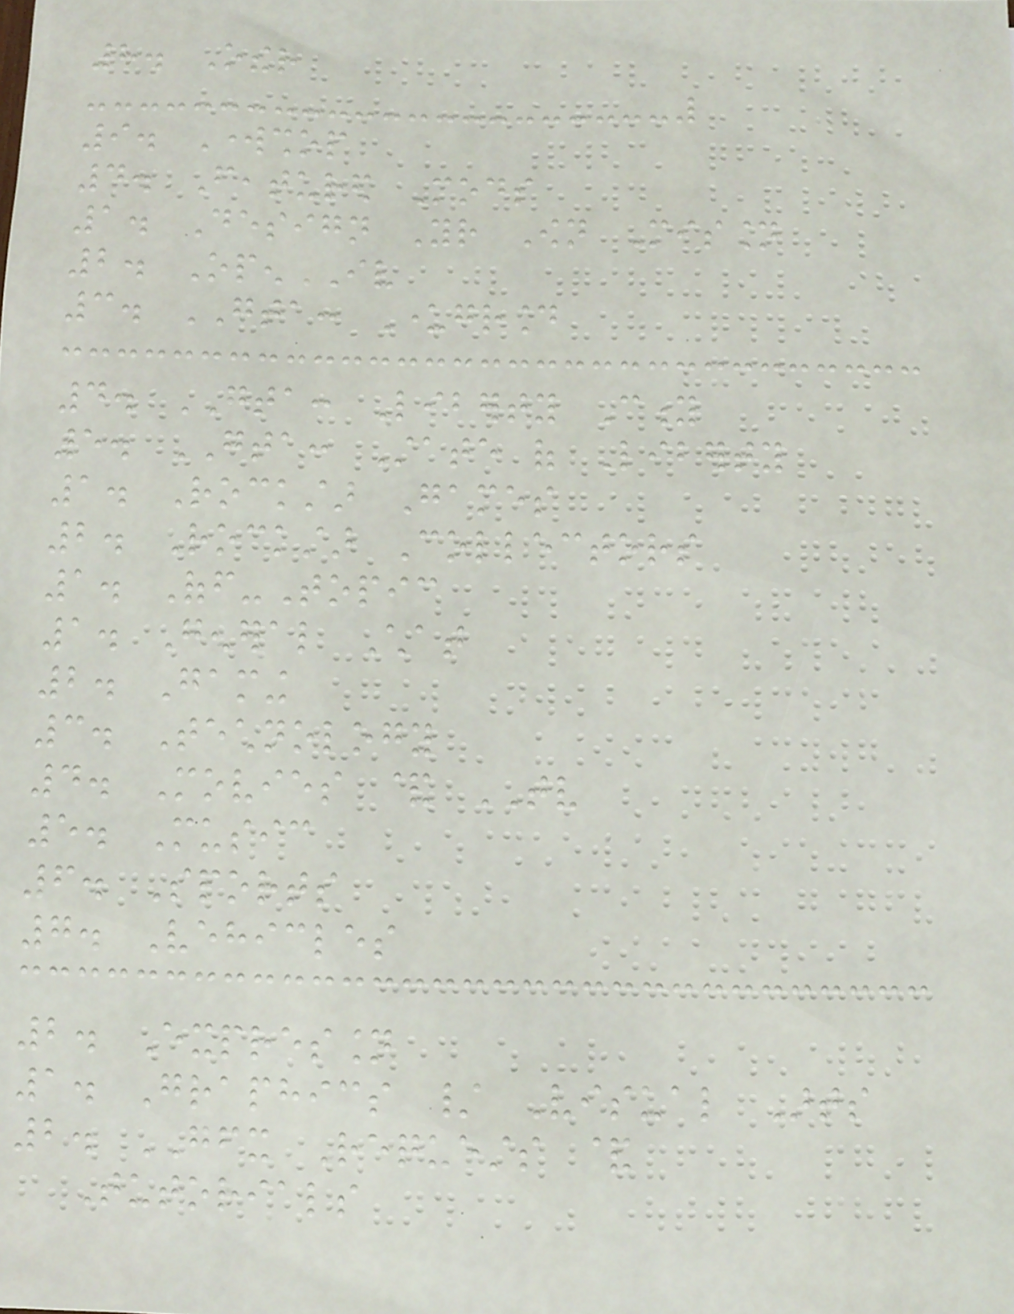8. Other
9. Workshop
4. Featured Mods
1. Design Your Own Mission
2. OpenIV
3. GTA: Underground
4. GTA: Liberty City
5. GTA: State of Liberty
1. Rockstar Games
2. Rockstar Collectors
1. Off-Topic
1. General Chat
2. Gaming
3. Technology
4. Movies & TV
5. Music
6. Sports
7. Vehicles
2. Expression
1. Graphics / Visual Arts
2. GFX Requests &
Tutorials
